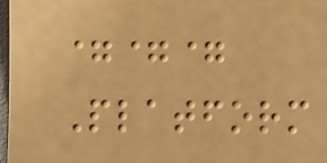===
Platform
